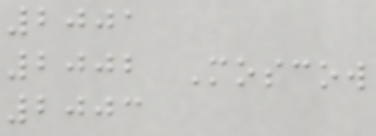2001
2002 Moscow
2003
